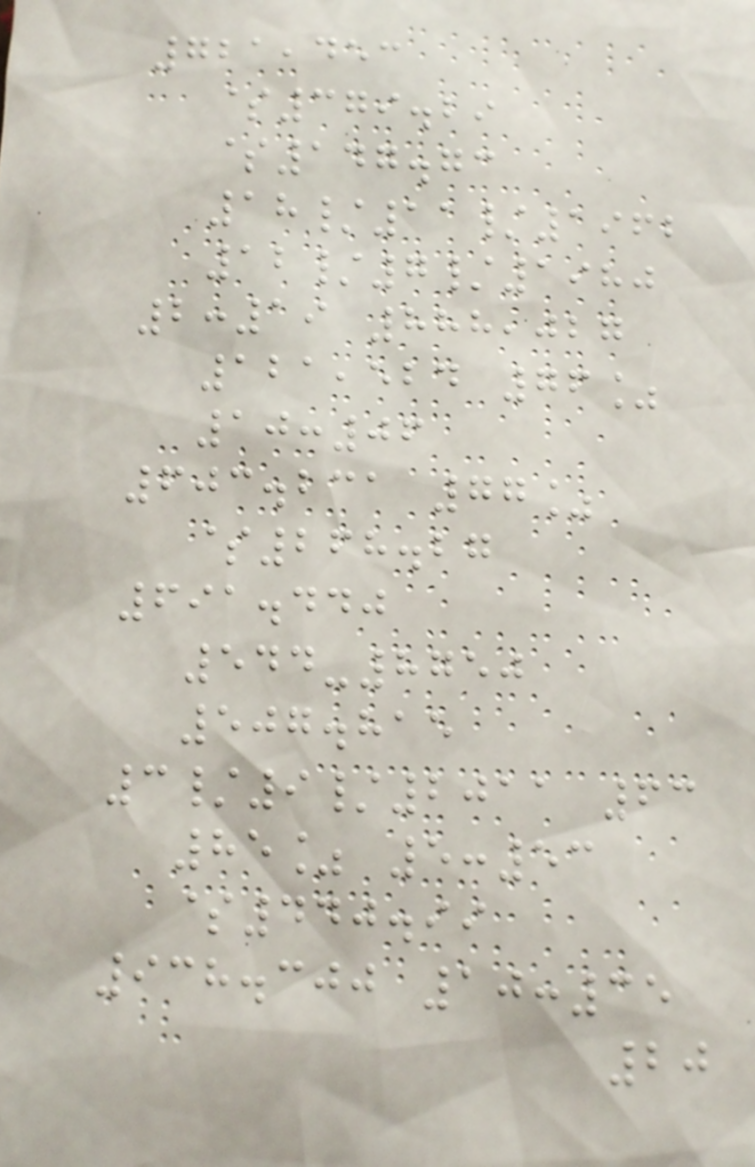721,453
$379.29
$147.73
18/11/1962
12/7/1980
2:19 888,027
121,524 76%
10:06
603.231 77%
$268.27
691.440
544-8750
507.815
3/9/2011 63
85% 5:53
$440.99
938.300 10:35
20
